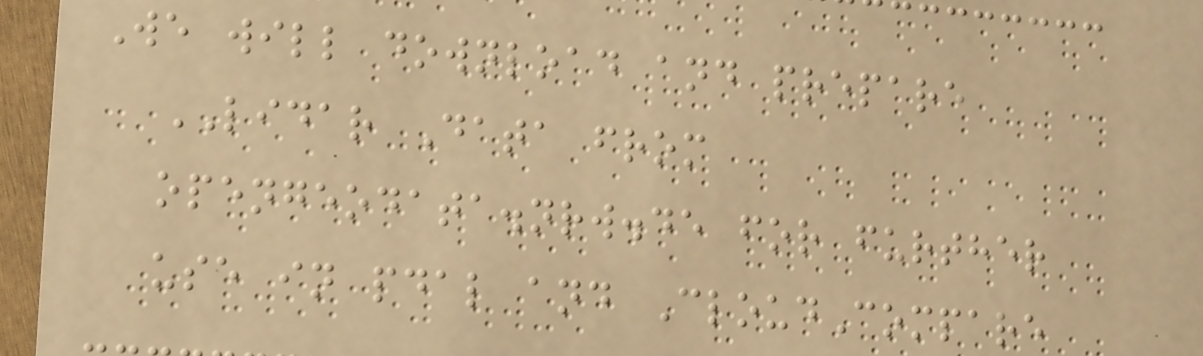We will download and prepare
LIDAR Data from
opengeodata.nrw.de for further
use in pdal and CloudCompare
